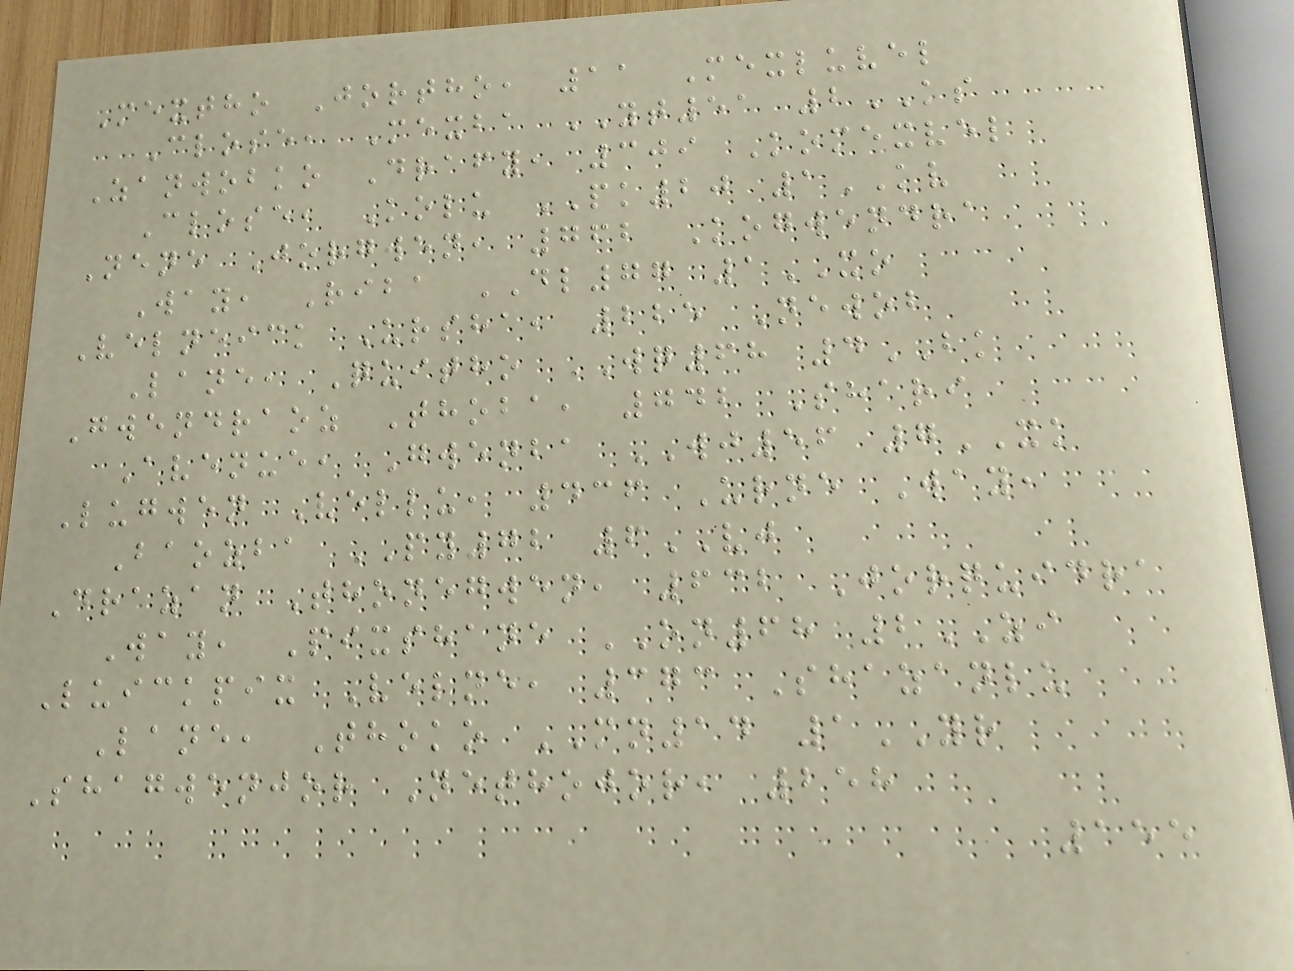Mextho Jortho, 11 Mexluvel
Close, Mexba YT51 2KS
Zanwobko Drafy, 309 Komexvel
Close, Kolu PK20 1KV
Nene Jorgwen, 762 Kogwendra
Way, Riba DL77 1XO
Velneick Ursha, 225 Newob
Lane, Quitho WQ68 4BK
Gwendraoz Thoba, 742 Shari
Avenue, Gwenba WJ56 7XK
Lugwen Vellu, 436 Urne Way,
Baozba PY72 6VJ
Drazan Thonegwen, 632 Jorquidra
Way, Pixshane ON68 2ZI
Luickpix Velne, 373 Shazanlu
Lane, Thoko MN14 1YR
Shagwenjor Nethojor, 258
155
